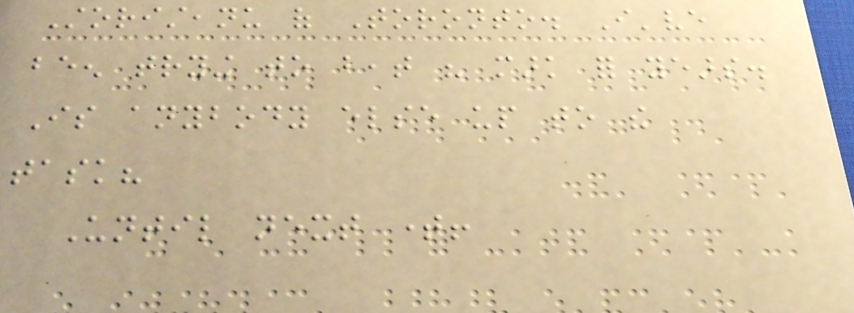Storisteanu of Toronto. I've
been trying to beat his mark for years.
Is anybody else up to the
task?
Until next time!
